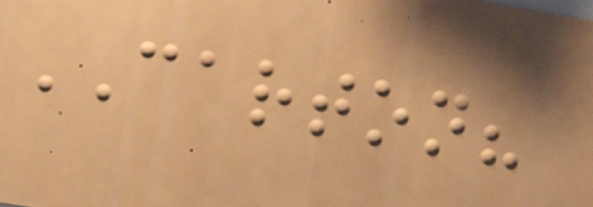CARTON?
